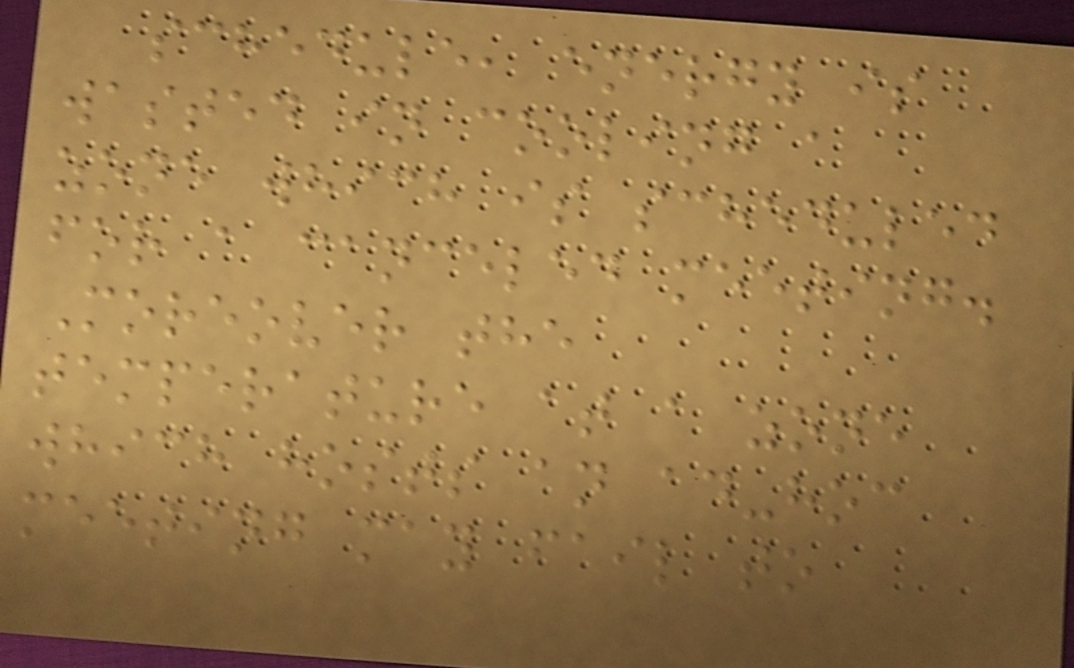schedule, energy is
wasted in cooling a
zone which is scheduled
for a canceled meeting.
Moreover the
temperature at a zone
which hosts an ad-hoc
meeting may fail to
